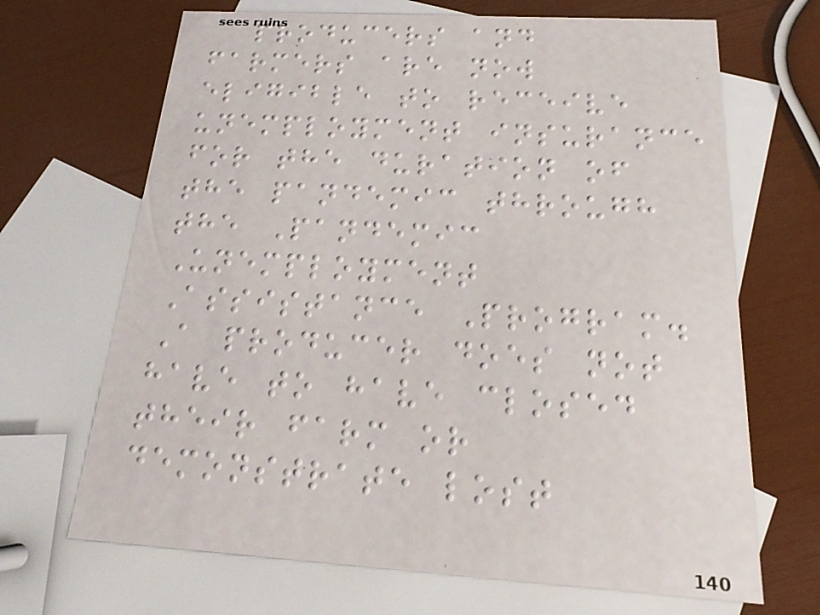producers and
farmers are now
eligible to receive
unemployment insurance
for the duration of
the pandemic through
the Pandemic
Unemployment
Assistance Program.
A producer does not
have to have closed
their farm or
demonstrate lost
